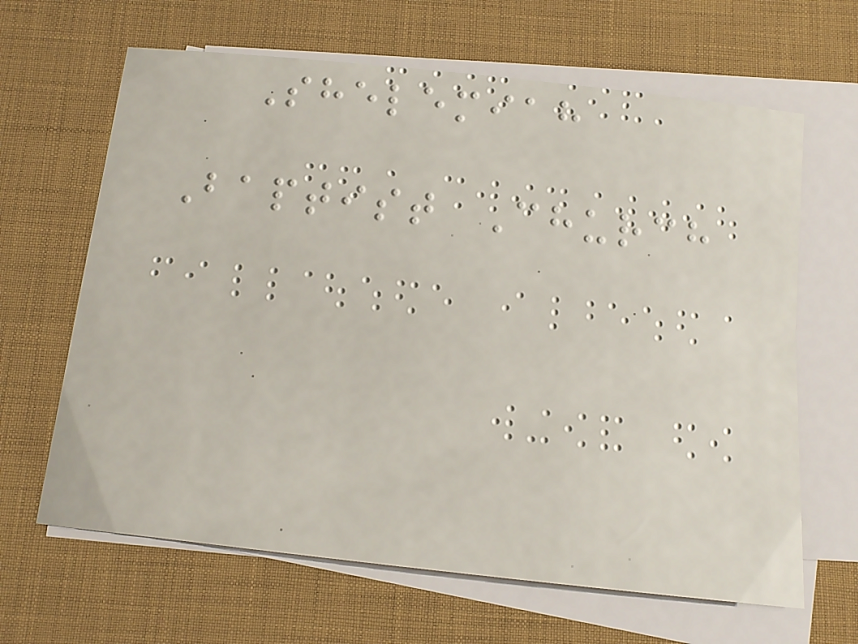Shelemiah
Baptist Church
